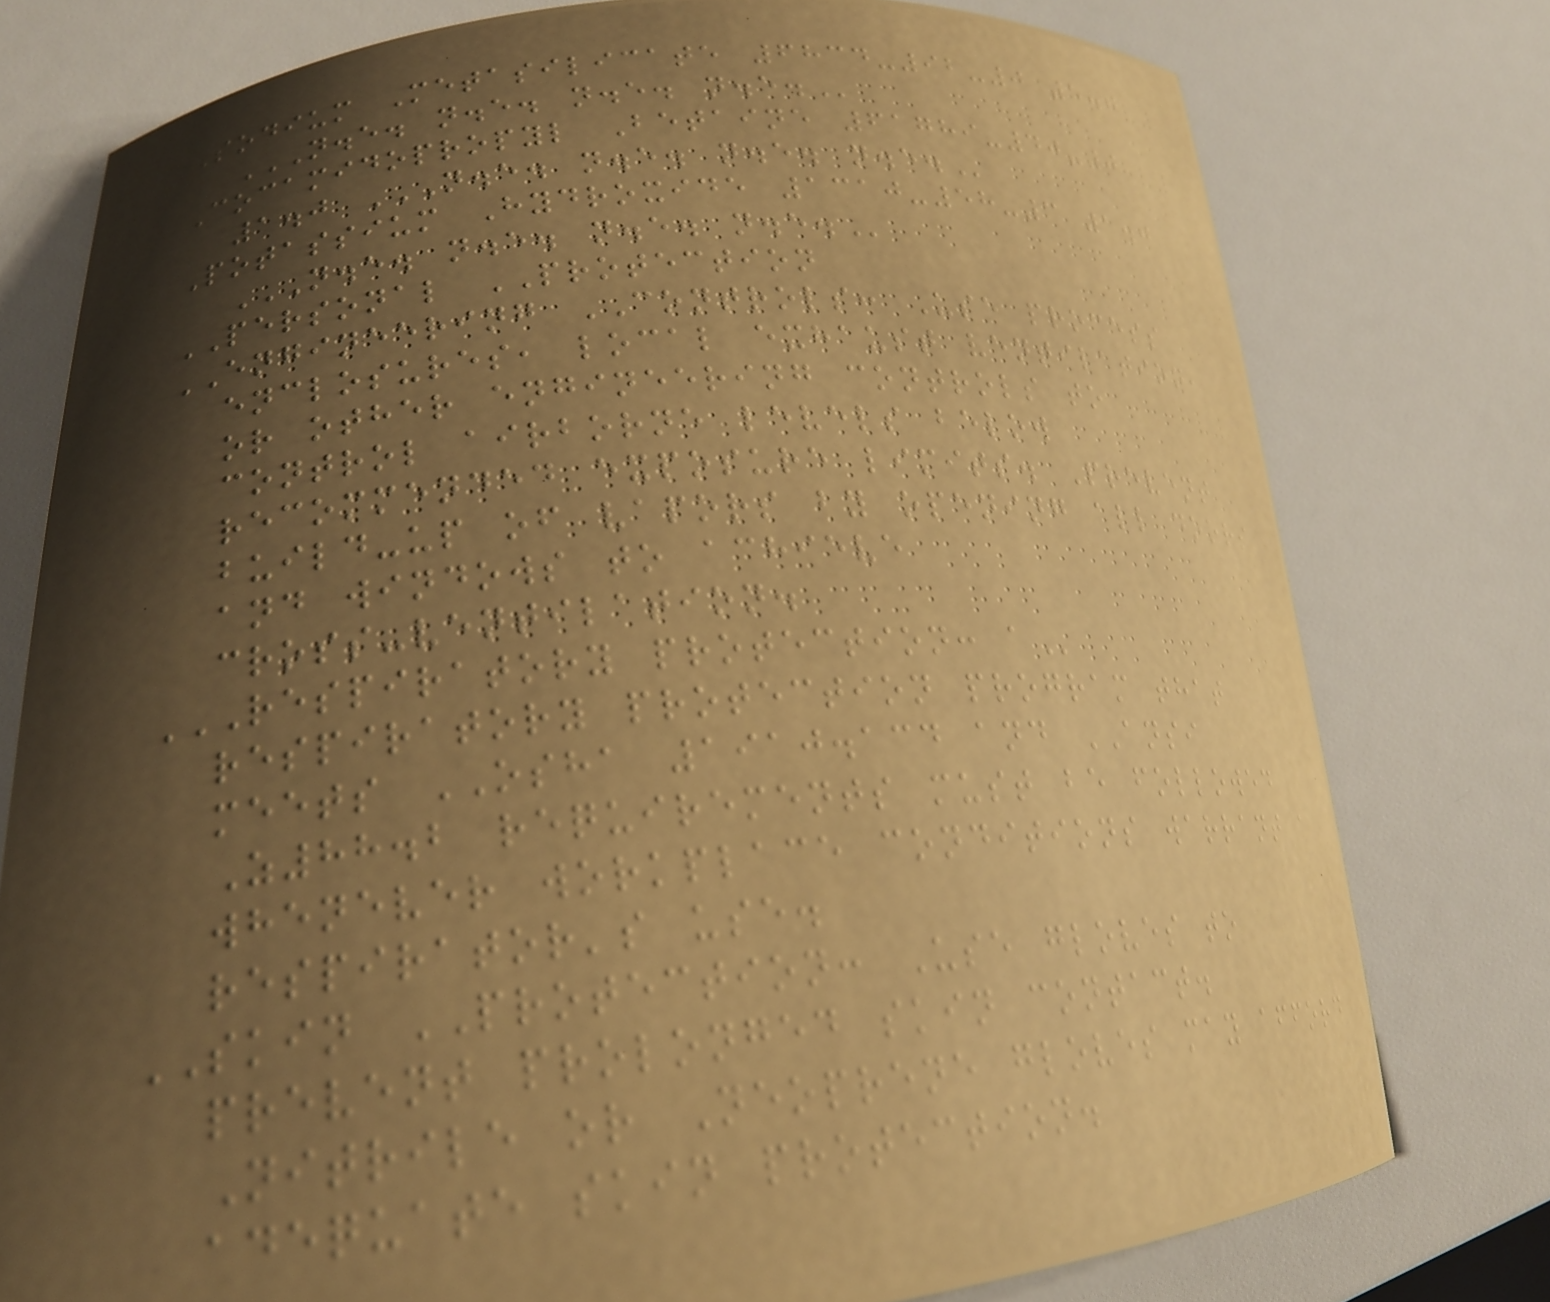Sodium Metasilicate 6834-92-0 5.0
N.E. N.E. N.E. N.E.
Cocamidopropyl Betaine 61789-40-0
1.0 N.E. N.E. N.E. N.E.
Potassium Hydroxide 1310-58-3 1.0
N.E. N.E. N.E. N.E.
PERSONAL PROTECTION
ENGINEERING CONTROLS: Use process
enclosures, local exhaust ventilation,
or other engineering controls to
control airborne levels below
recommended exposure limits. Prevent
build-up of vapors by opening all doors
and windows to achieve
cross-ventilation.
RESPIRATORY PROTECTION: A
respiratory protection program that
meets OSHA 1910.134 and ANSI
Z88.2 requirements must be followed
whenever workplace conditions warrant a
respirator's use.
SKIN PROTECTION: Use gloves to
prevent prolonged skin contact.
Nitrile or Neoprene gloves may afford
adequate skin protection.
